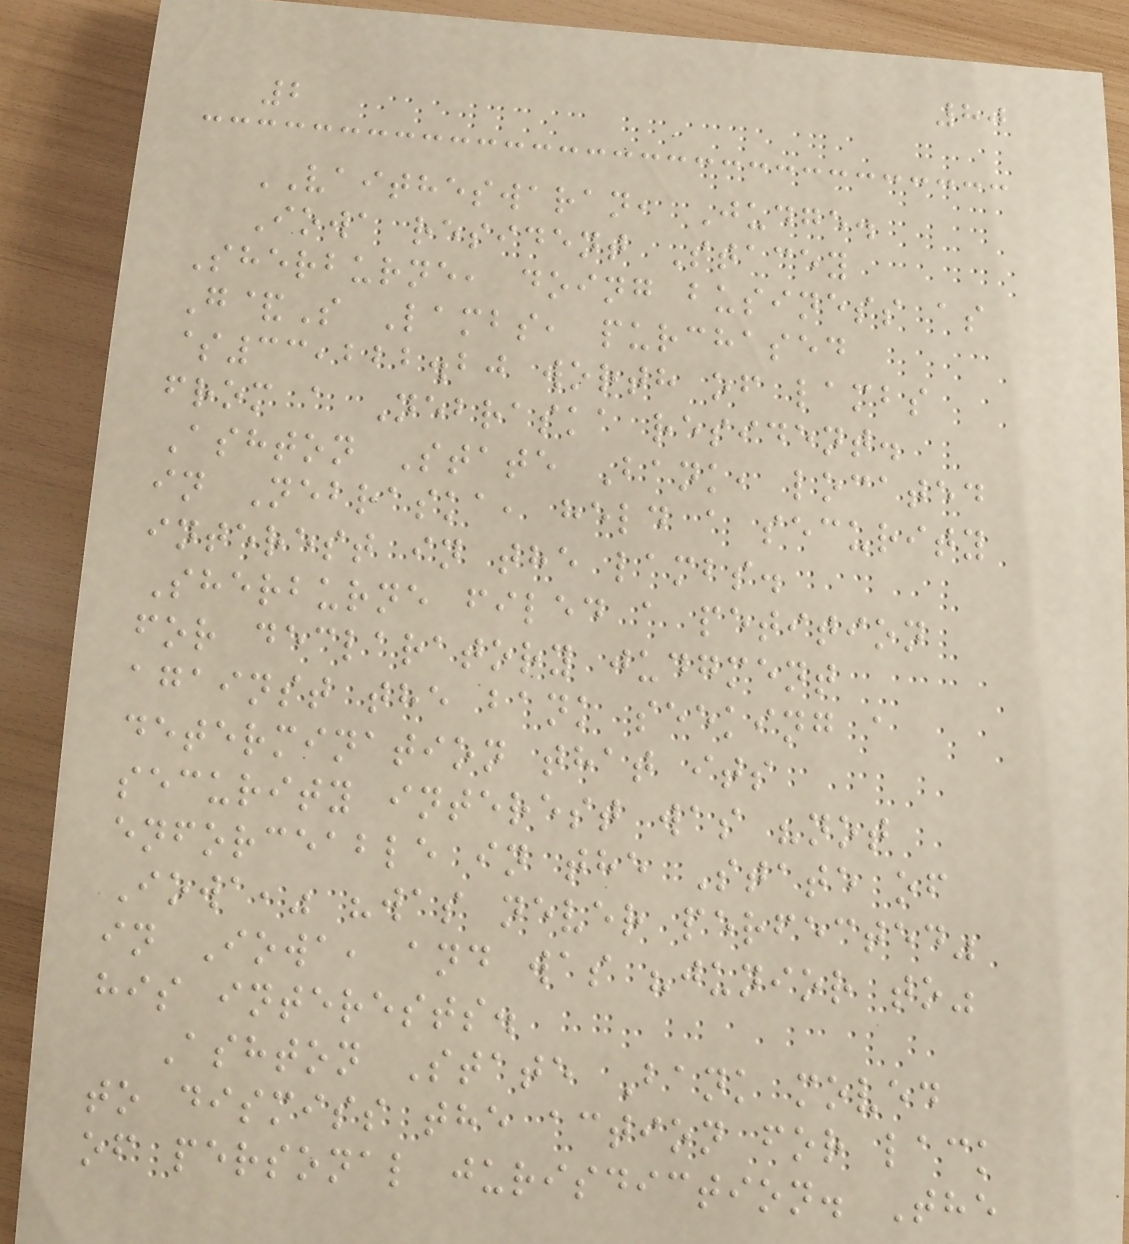80
2
VAITHESWARAN, Judge.
Iowa resident Stacey
Sherburne, doing business as
G&S Lambs, purchased
$33,222.20 worth of lambs
from a Nebraska resident.
Ashton State Bank, located
in Nebraska, held a security
interest in the lambs.
Sherburne filed a petition
for declaratory judgment
against the bank seeking a
determination that its
security interest was "not
enforceable in the State of
Iowa," "was never perfected"
in Iowa, and was "junior to"
his interests.
Ashton State Bank moved
to dismiss the action for lack
of personal jurisdiction. The
